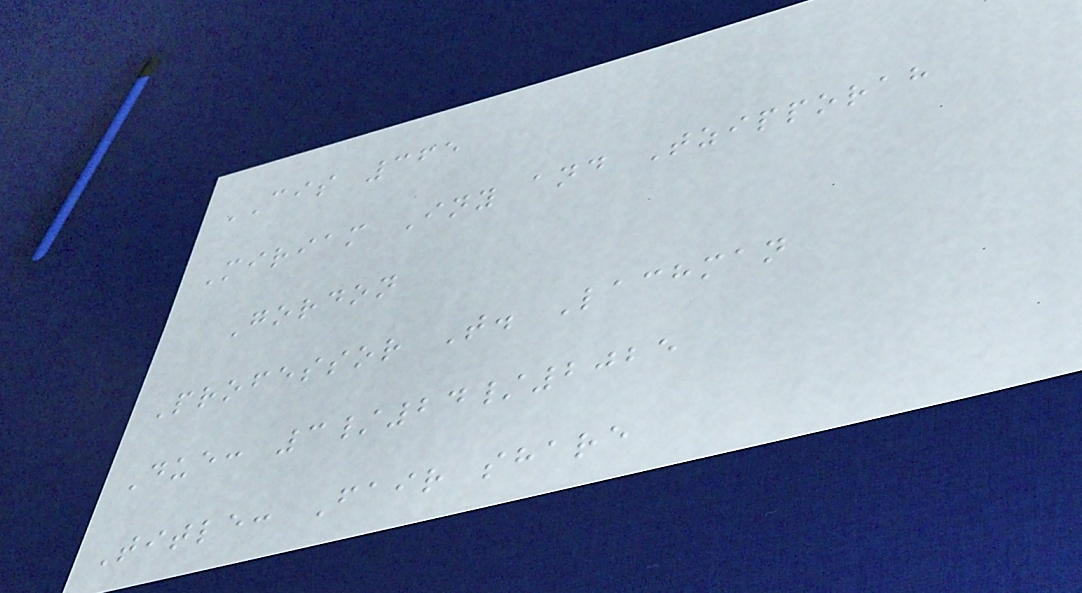CIS 365
Miriam Iny and Tzipporah
Gordon
Professor T. Lachman
Due: 3/24/2025
Title: Fair share
